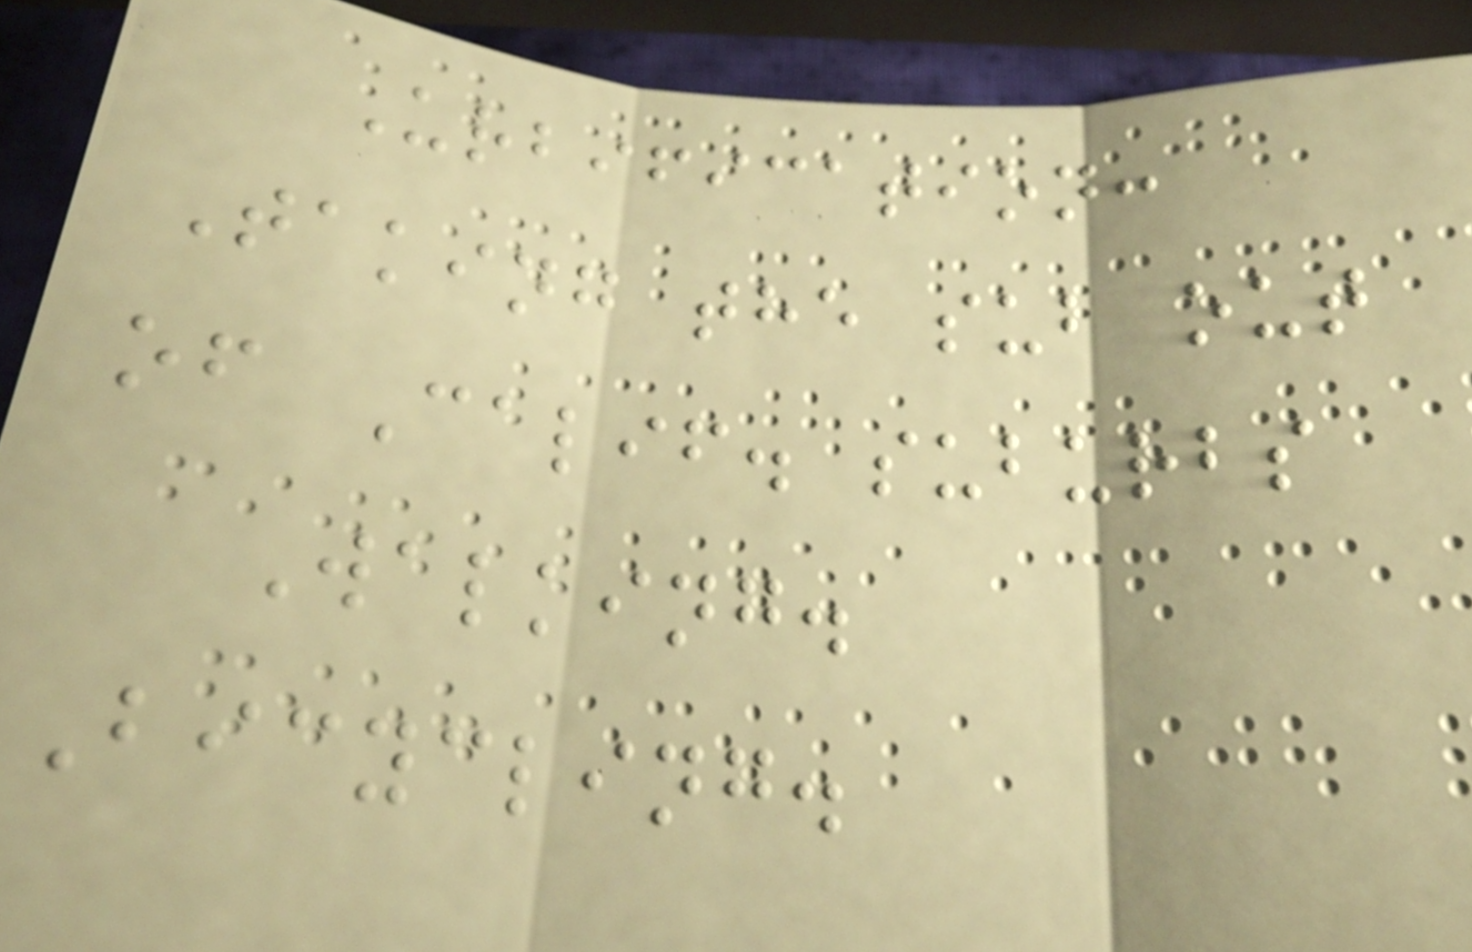Urbification:
Taking the sub out
of Calif. suburbs
Walking.
Bicycling.
